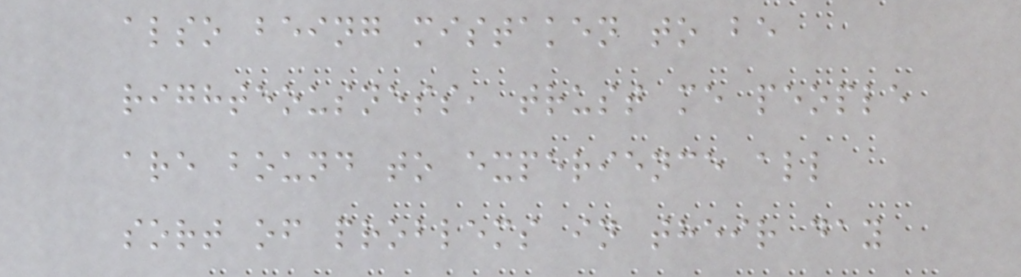also being mistaken to be
righteousness, trust me people
are bound to experience all
sort of problems in their day
